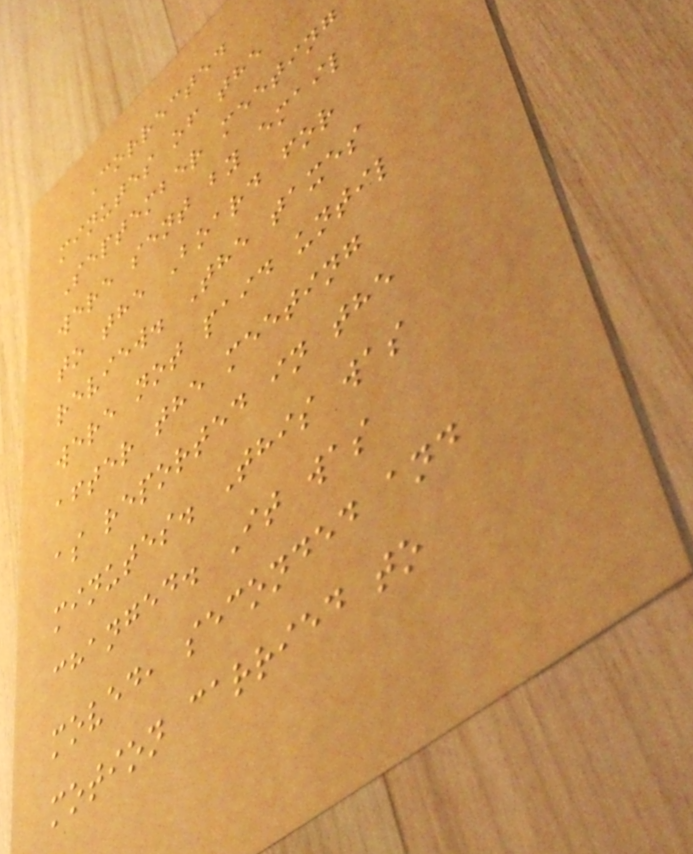Corrected
minutes of the
September meeting
were sent by email
to the Board for
review. The taxes
were not paid until
after the meeting
as reported in the
minutes. This was
changed. It was
moved, seconded and
motion carried to
